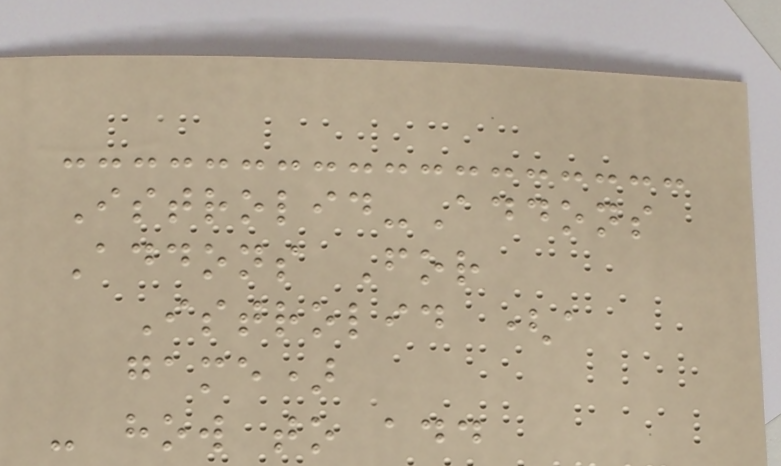Istrolid-Addons
Addons For
Istrolid (a
game)
- how to add
